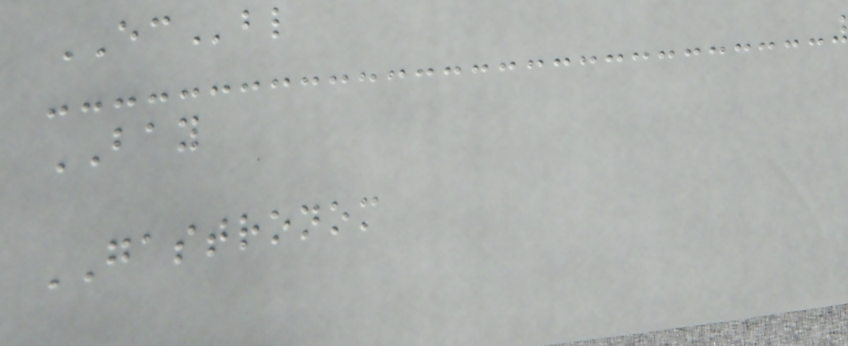ECbl
BAY
GASTRONOM
